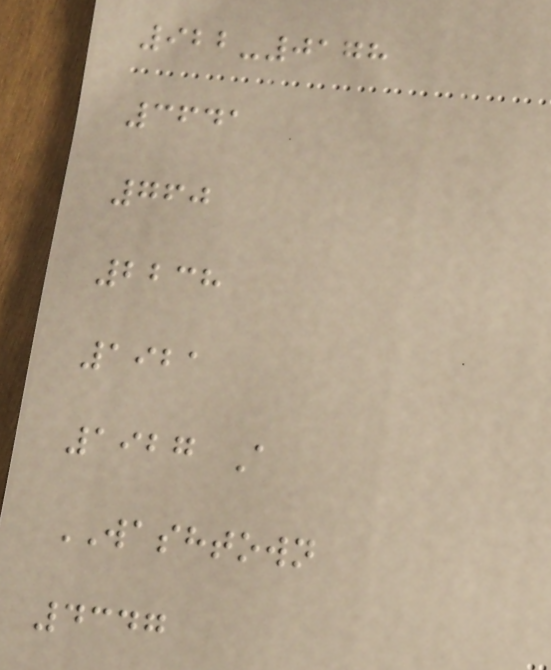922-0178
3641
760
2238
1921
1927 A
WASHTOWN
4347
